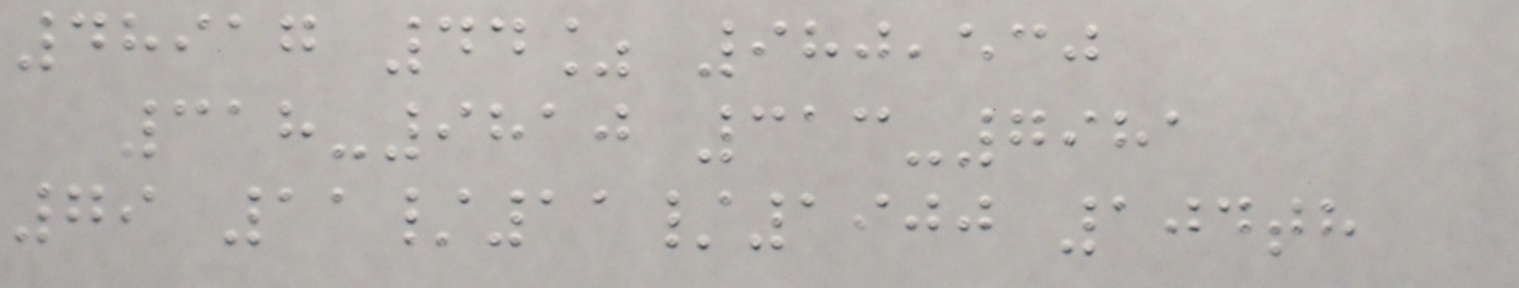48917 44% 980,530
318-9810 313-7981
79 11/11/1900 104th
